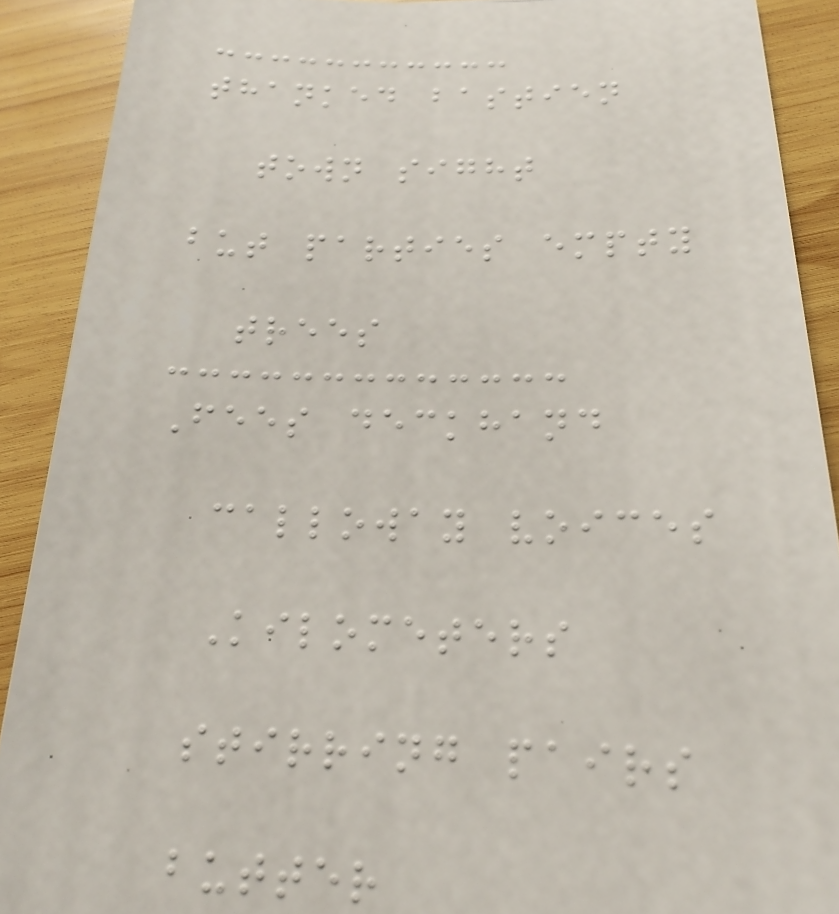thanked bastien
town sight
but parties empty
trees
Fees deckhand
calloway voices
Kilometers
stirring pairs
butter
